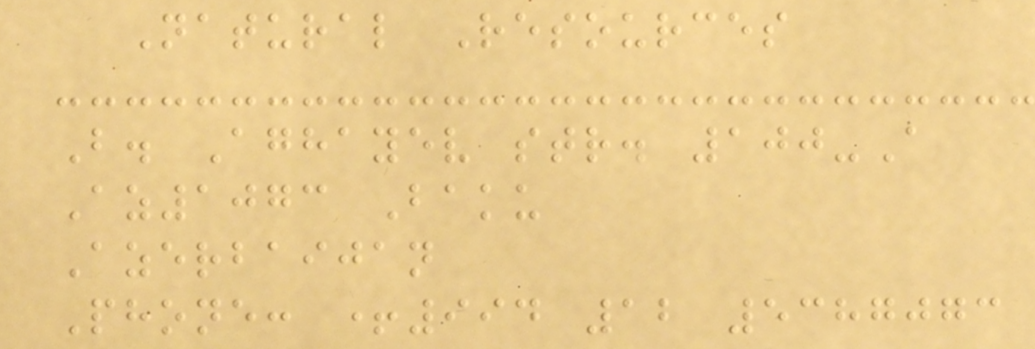Natural Resources
B. Aghayev str. 100-A
Az1073 Baku
Azerbaijan
Phone: +994 12 5387073
